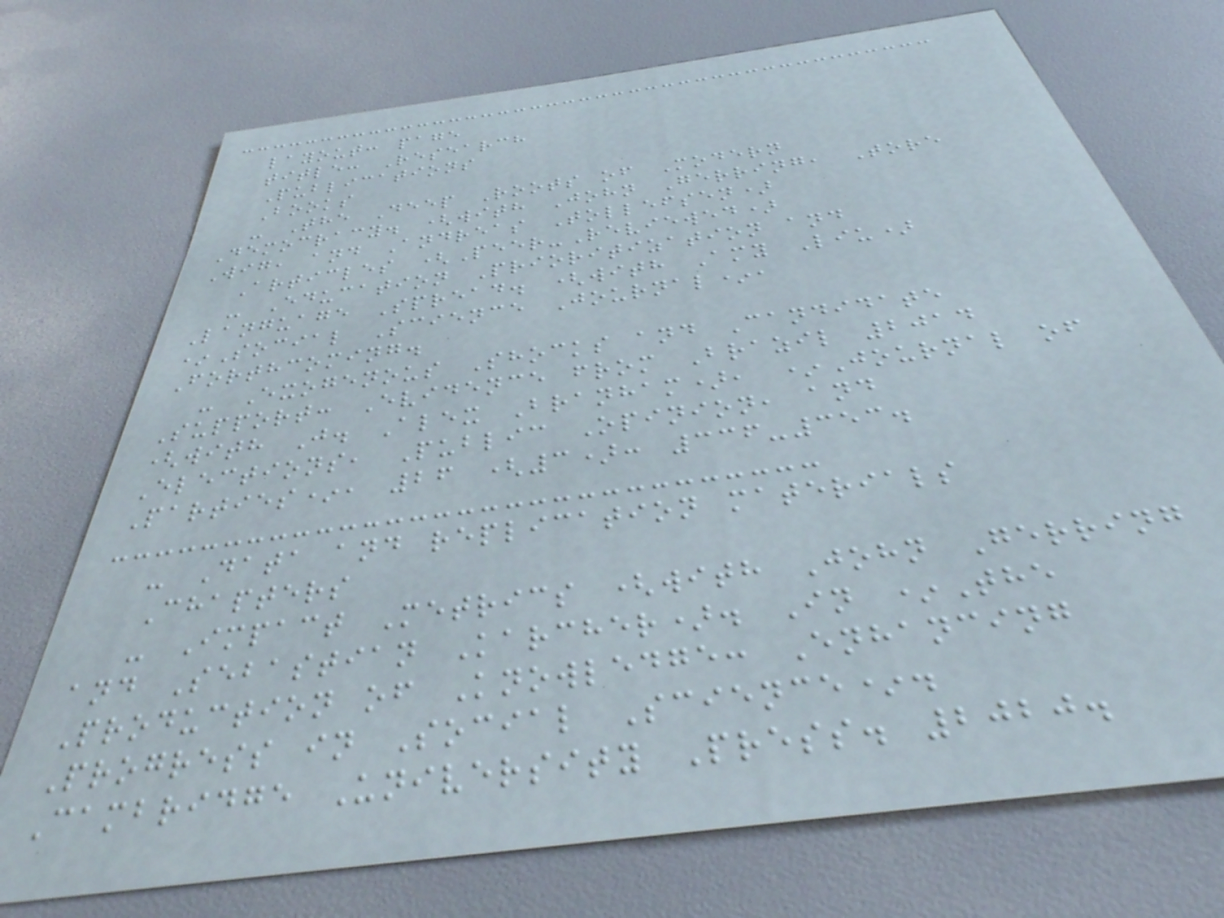layout: page
title: Research
Publications
Books
- The Deep Roots of Modern
Democracy. (with John Gerring, Tore
Wig, and Andreas Tollefsen)
Articles (Peer-Reviewed)
- Education Prioritization and
Language Spread. (with Amy Liu)
*Social Science Journal*,
Forthcoming.
- Exogenous Shocks and Candidate
Support: Evidence from Brazil 2014
(with J. Alex Branham), *Journal of
Elections, Public Opinion, and
Parties*, 26 (3): 336-353.
- Data and replication materials
Chapters
- Impact Metrics (with John Gerring
and Sebastian Karcher). In *The
Production of Knowledge: Enhancing
Progress in Social Science*.
Cambridge University Press. 2020.
